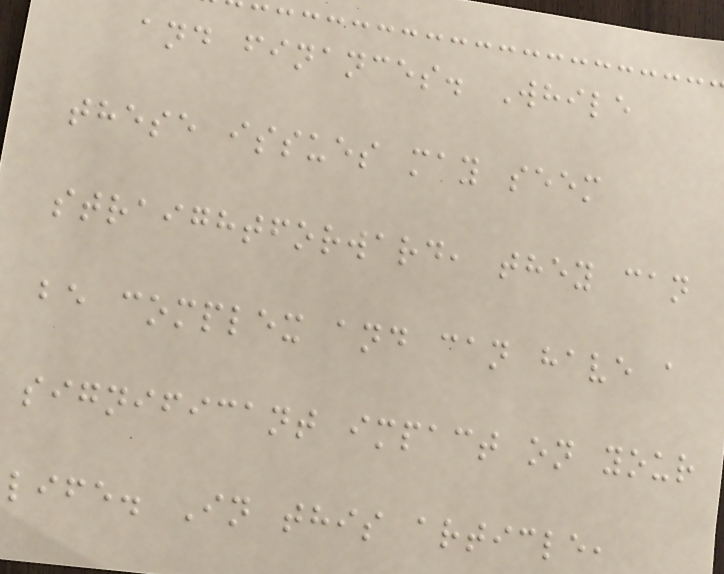and finances. While
these issues may seem
straightforward, they can
be complex and can have a
significant impact on your
life. In this article,
